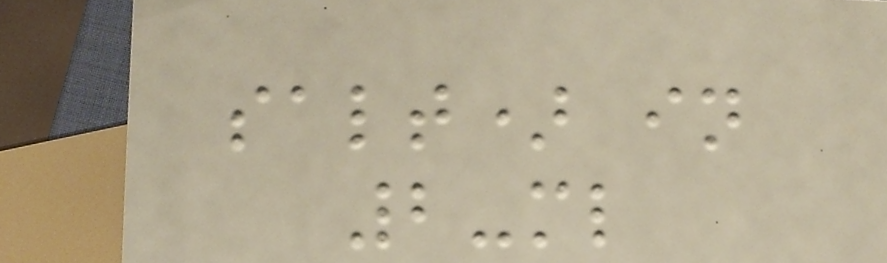salt) in
2-ml
